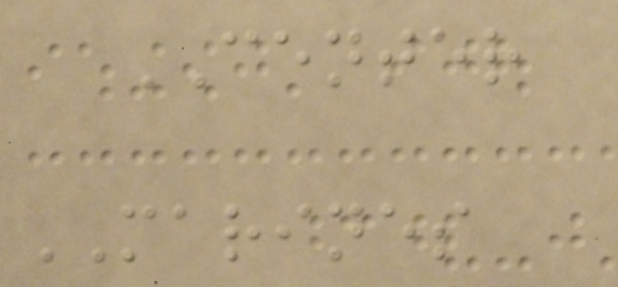CENTER
MARINES
